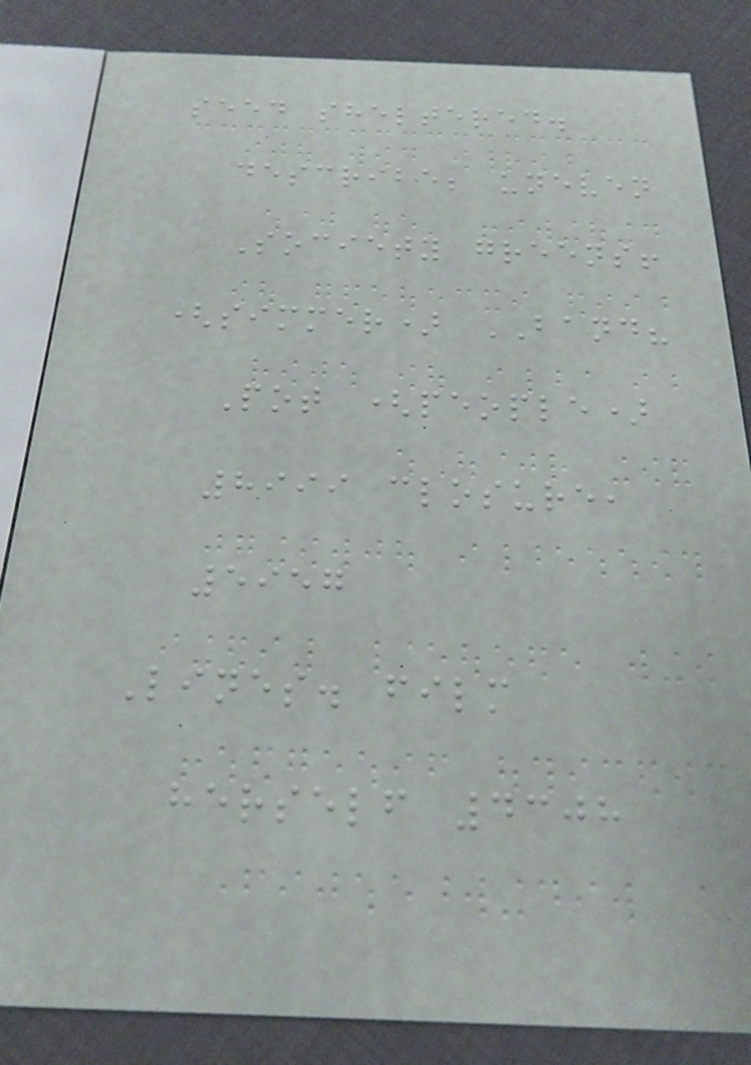seed sheltered.
describe; uneven
Society greens!
(simmer) BAND?
Pot (people)
8999 closure,
5957
Lines. film
herself 4308
